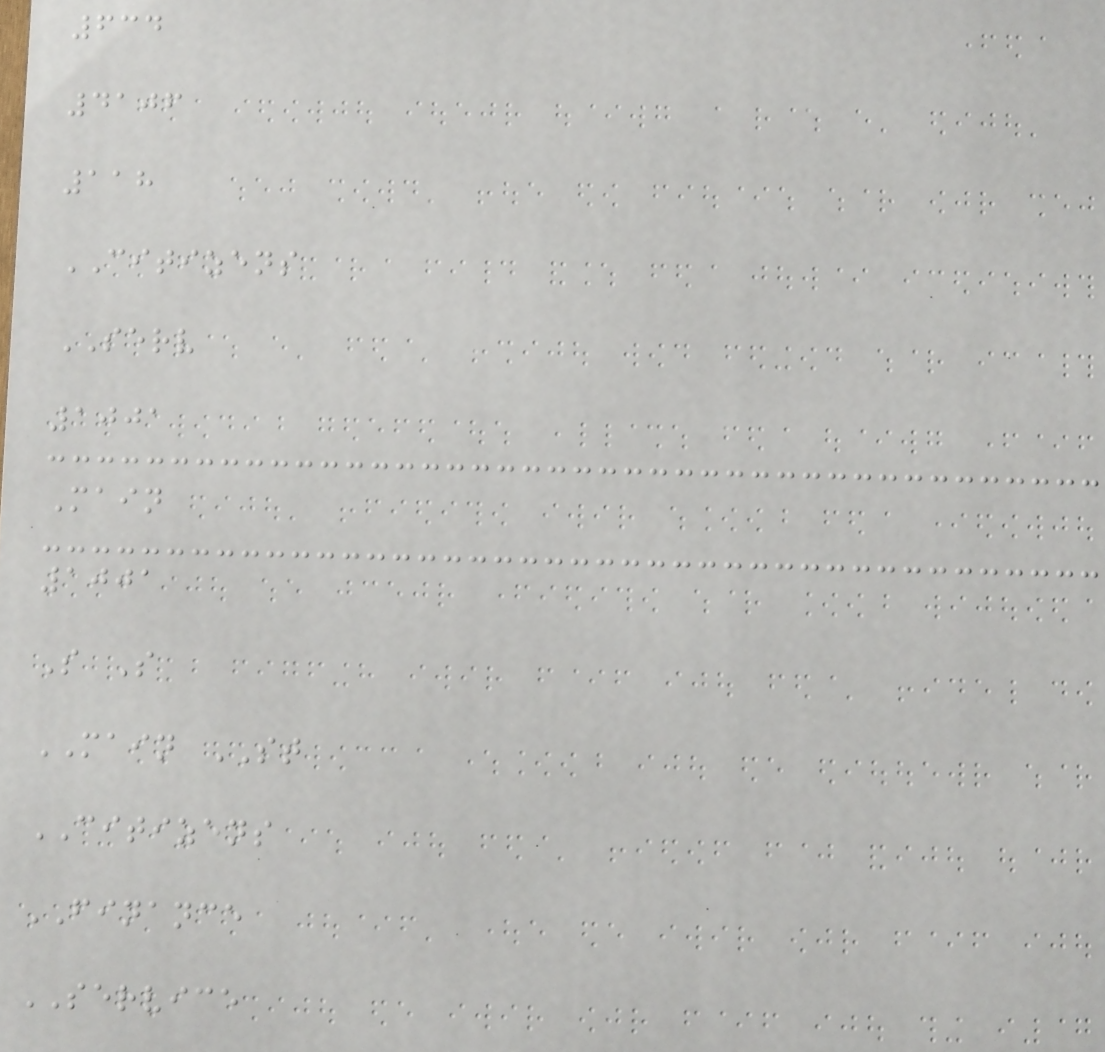634
4106
118
CITIZENS
SERV
1001
Main
1001
S S
MAIN ST
CITIZENS
FINANCE
SERVICE
